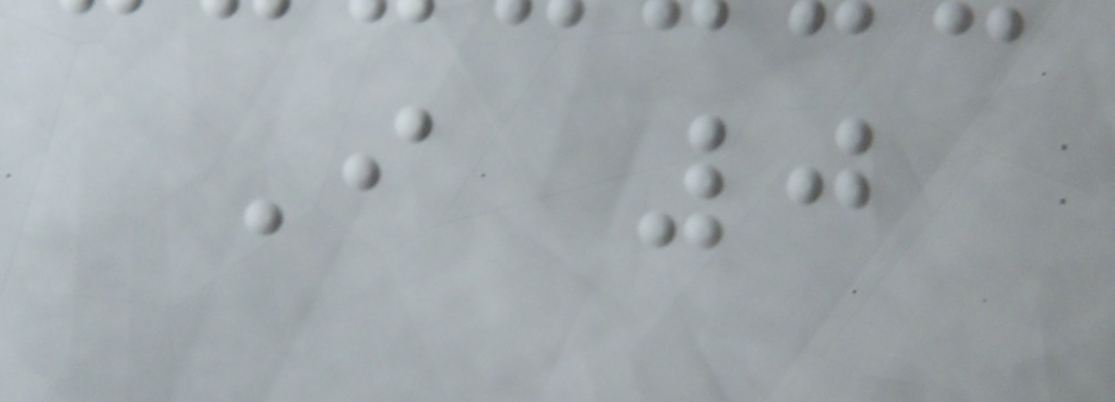I 0
